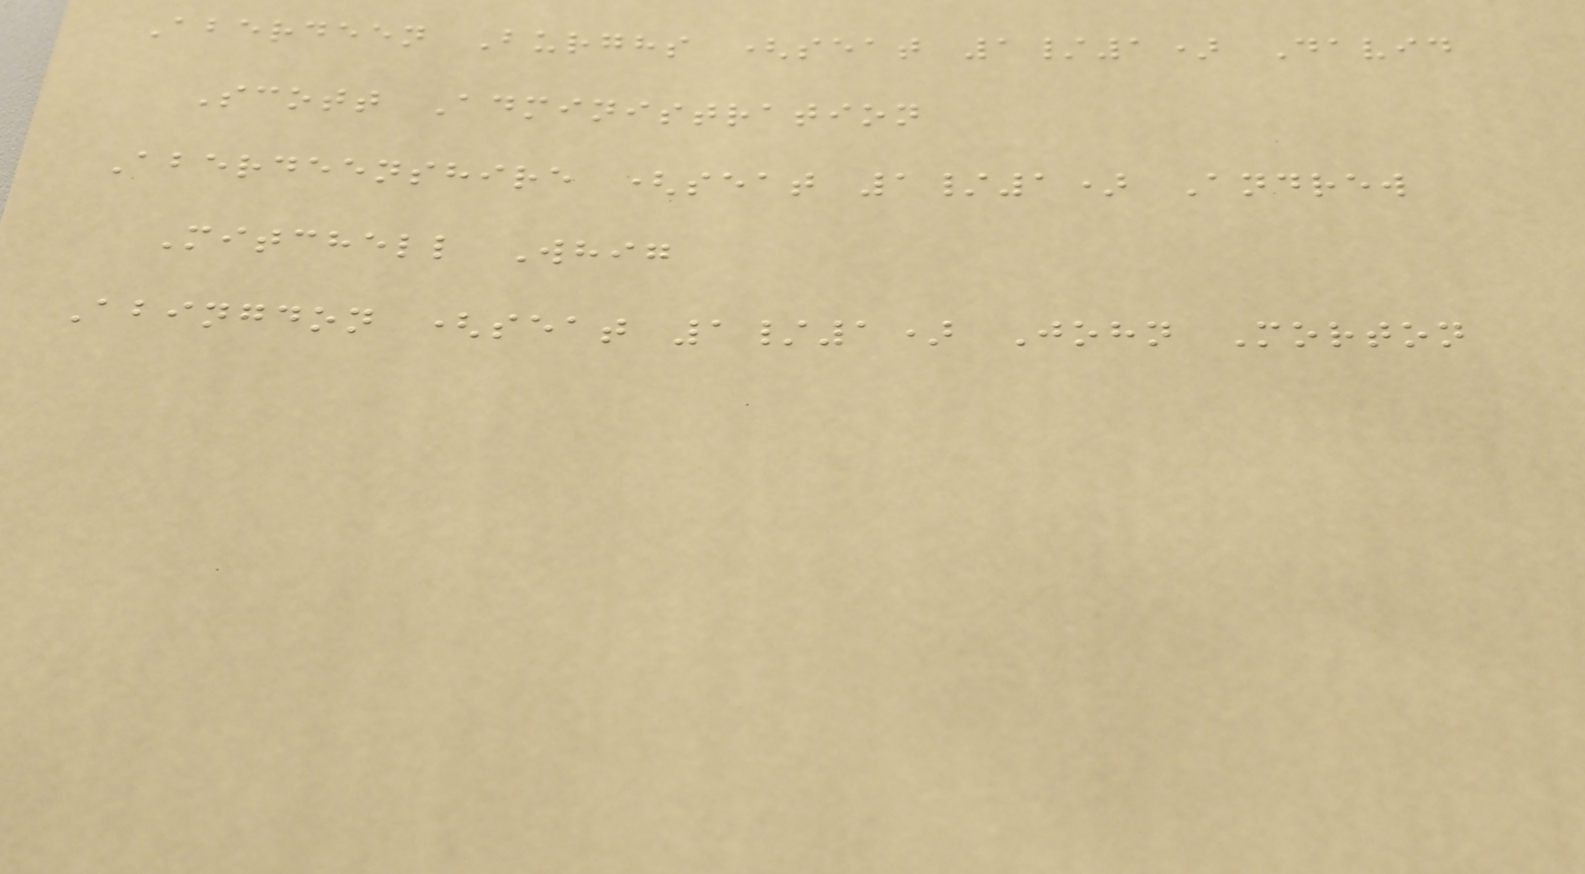Aberdeen Burghs (seat 1/1) David
Scott Administration
Aberdeenshire (seat 1/1) Andrew
Mitchell Whig
Abingdon (seat 1/1) John Morton
